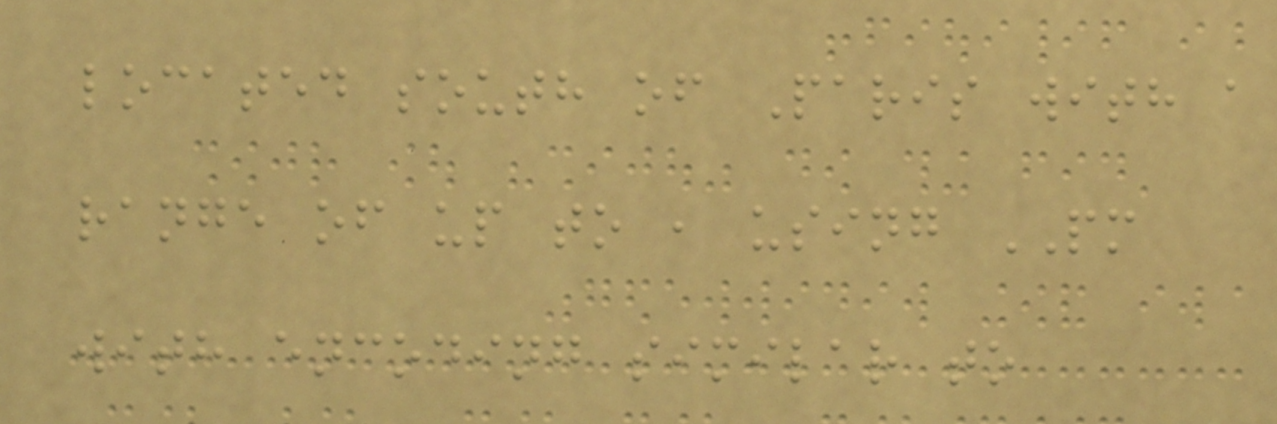located south of Paris with a
range of up to , using PM
with encoding similar to
